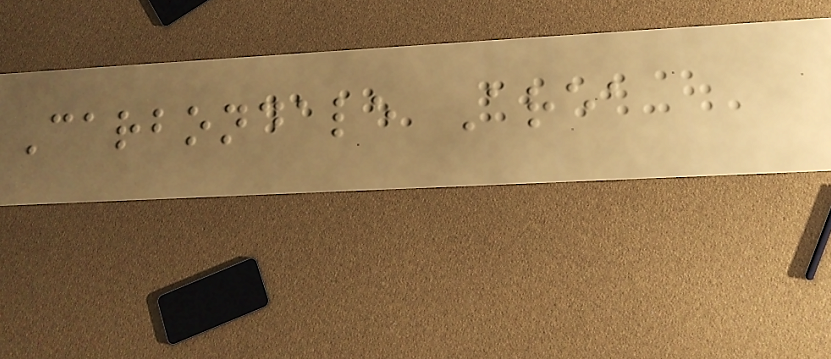Carbondale Area
